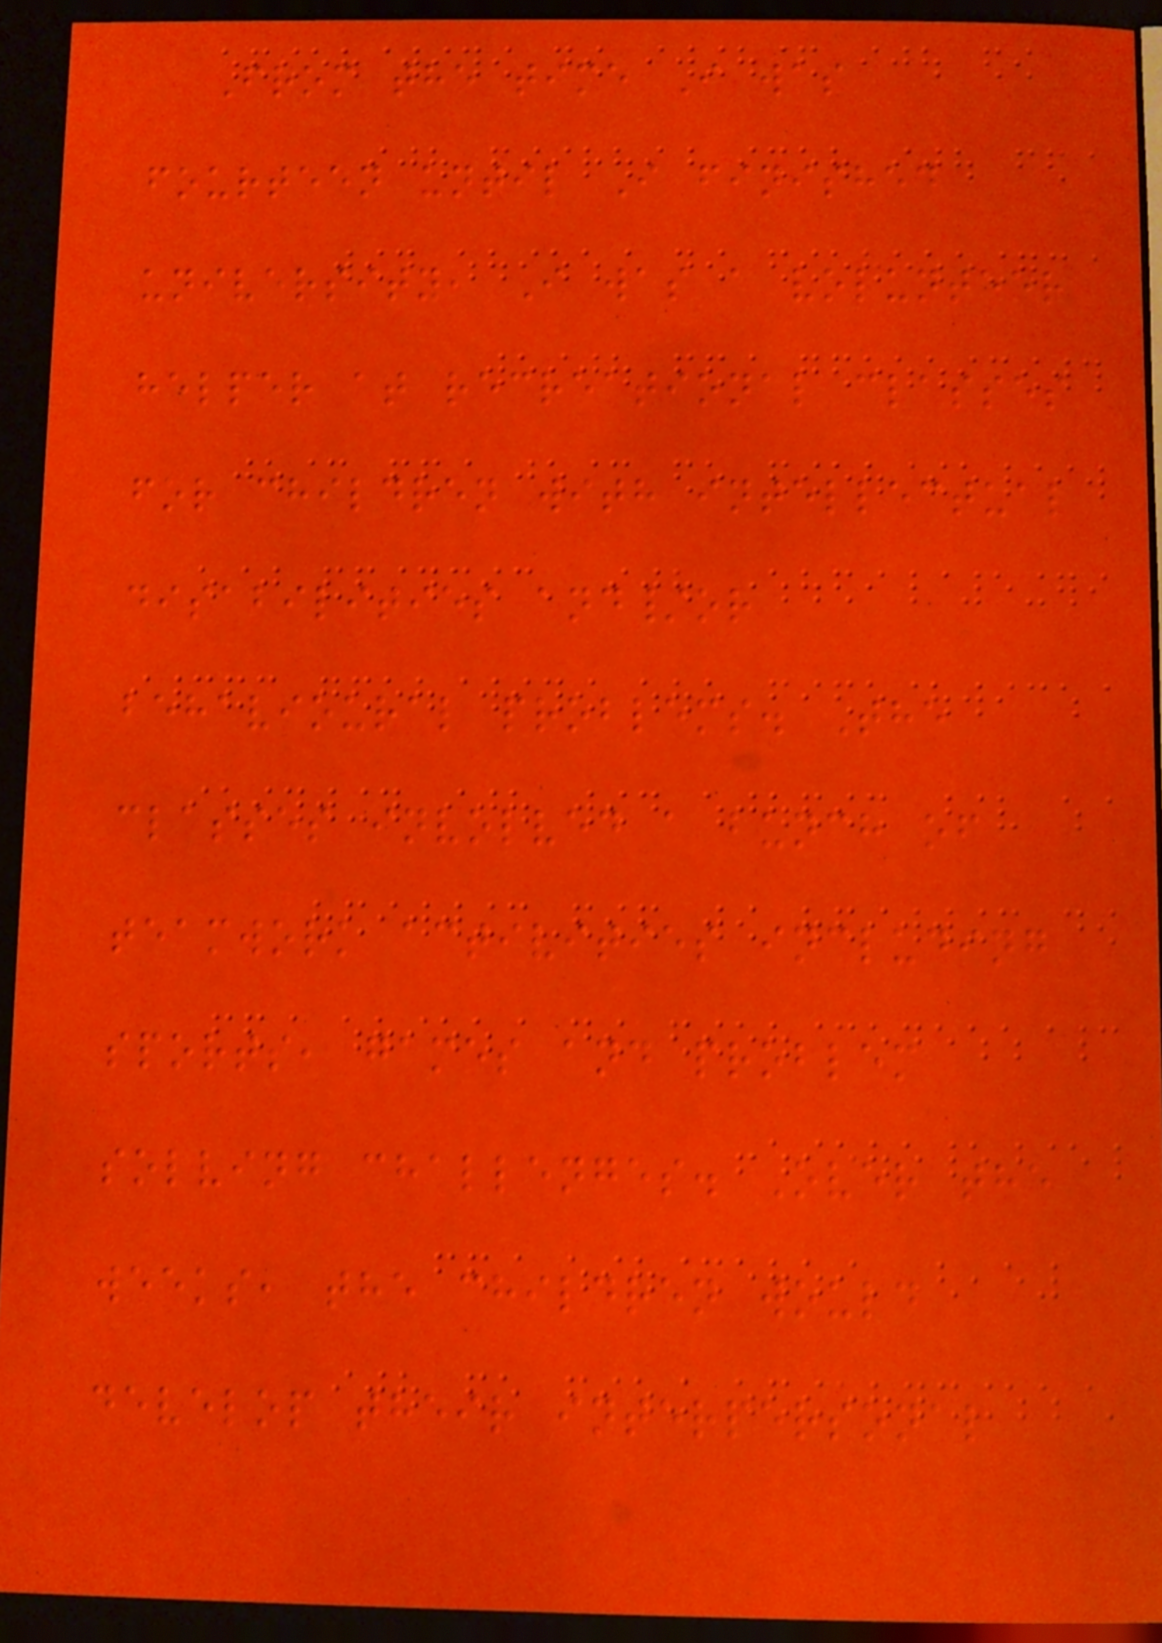From the time I was
fourteen until I finished
university, I was a volunteer
helper at recreational classes
for children with intellectual
disabilities and/or
behavioural problems. The
classes involved a bunch of
teamwork activities including
sports, games and problem
solving challenges. Over the
weeks, the children would
develop their interpersonal
